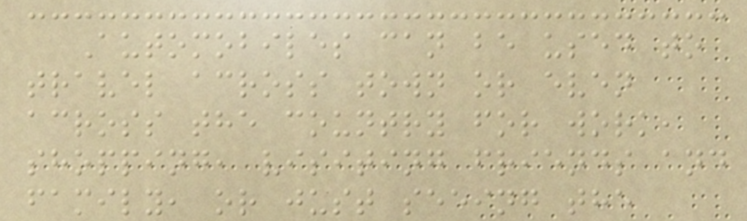Automobiles can be used to
travel across town or even
across the country for work,
shopping, visiting friends and
family, or just seeing the
